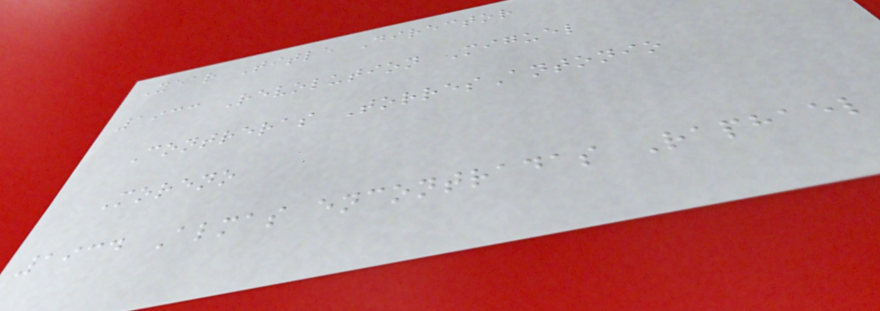Year Title Director
1933 Revolution Miguel
Contreras TorresAntonio
Moreno
1934 Almas encontradas Raphael
